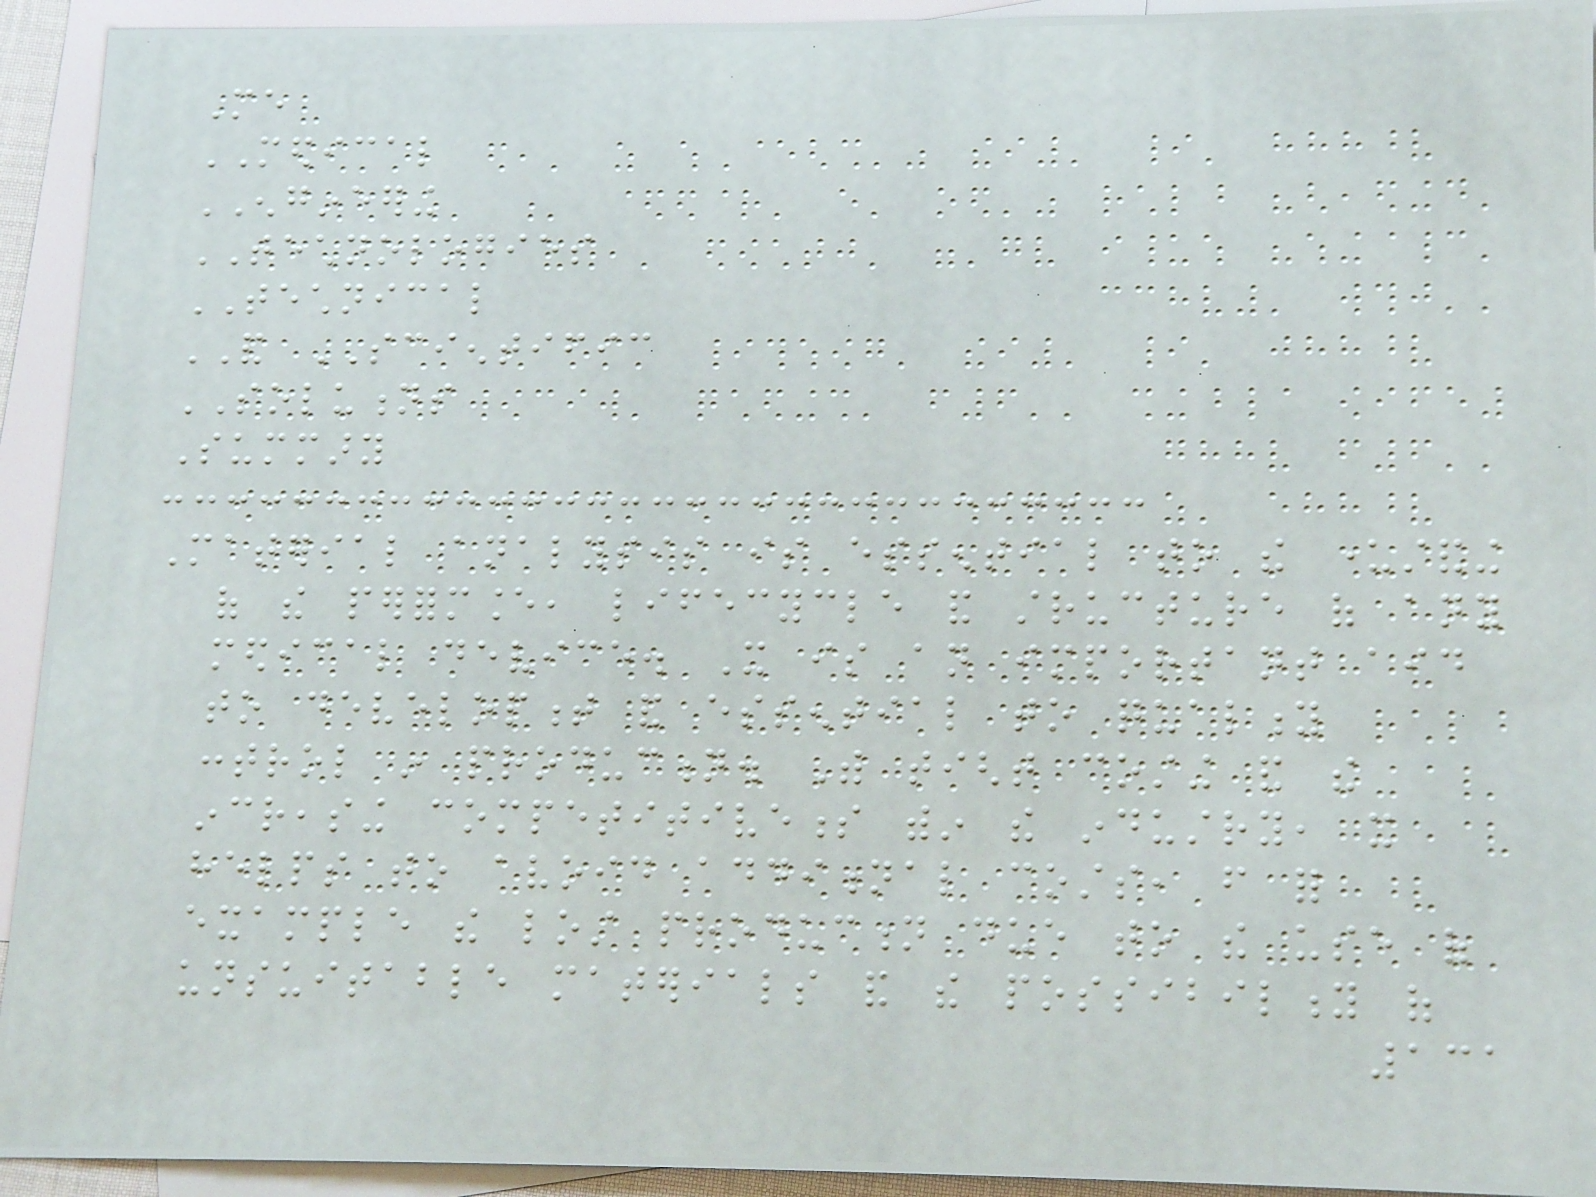Me
MEDICAL
ENGINEERING
TECHNOLOGIES
TECHNICAL
AND SCIENTIFIC
SOLUTIONS
Summary
Material analysis is essential to the understanding
of the performance, lifecycle and structure of any
medical device. It is an important aid
to development and essential to quality
control in production. With tight costing and the
increasing competitiveness within the industry, it
helps to avoid additional costs, from for
example the lost production due to the use of
unsuitable materials and the possibility of
131
